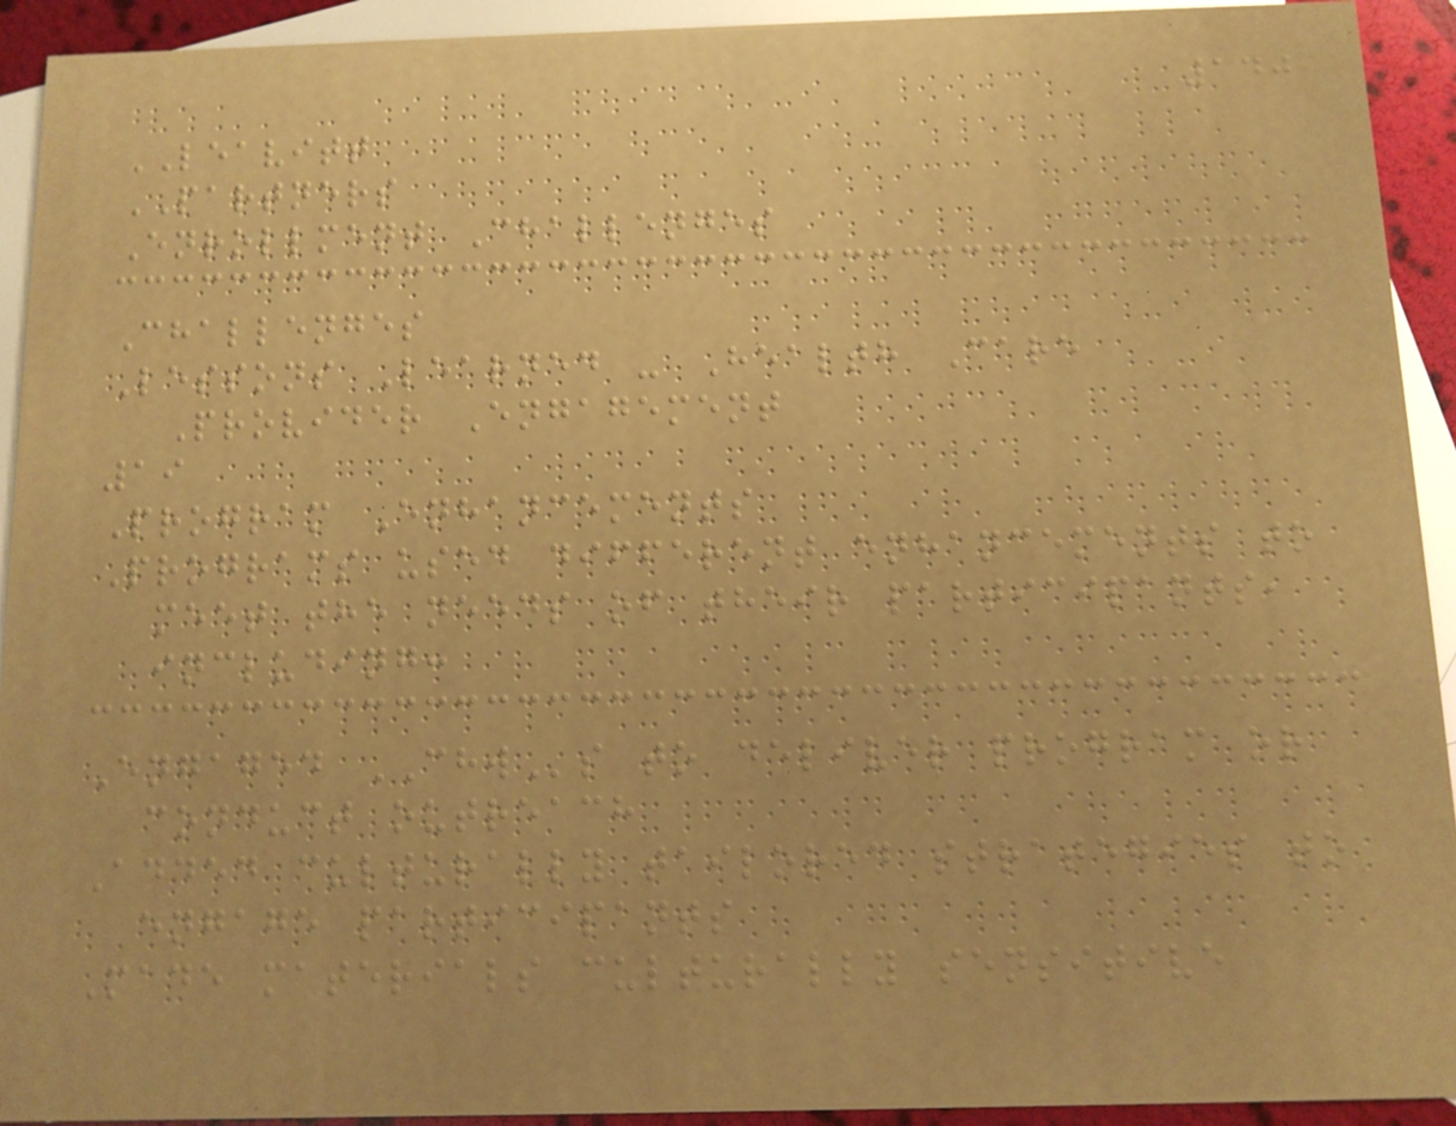140
LEAVITT
PARTNERS
Enrollment Challenges
Challenges
Lessons Learned - Health Care
Provider Engagement
19
Program Enhancements
Programs used different enhancements to
meet the needs of their participants,
including:
Engaged CHWs to deliver program or
conduct outreach
Added culturally tailored strategies to
engage participants
Made materials culturally sensitive
